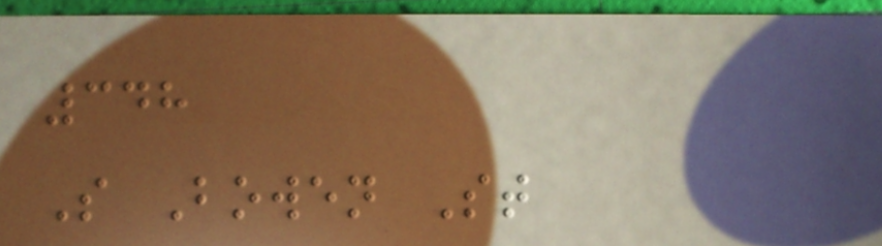348
S Bowen St
